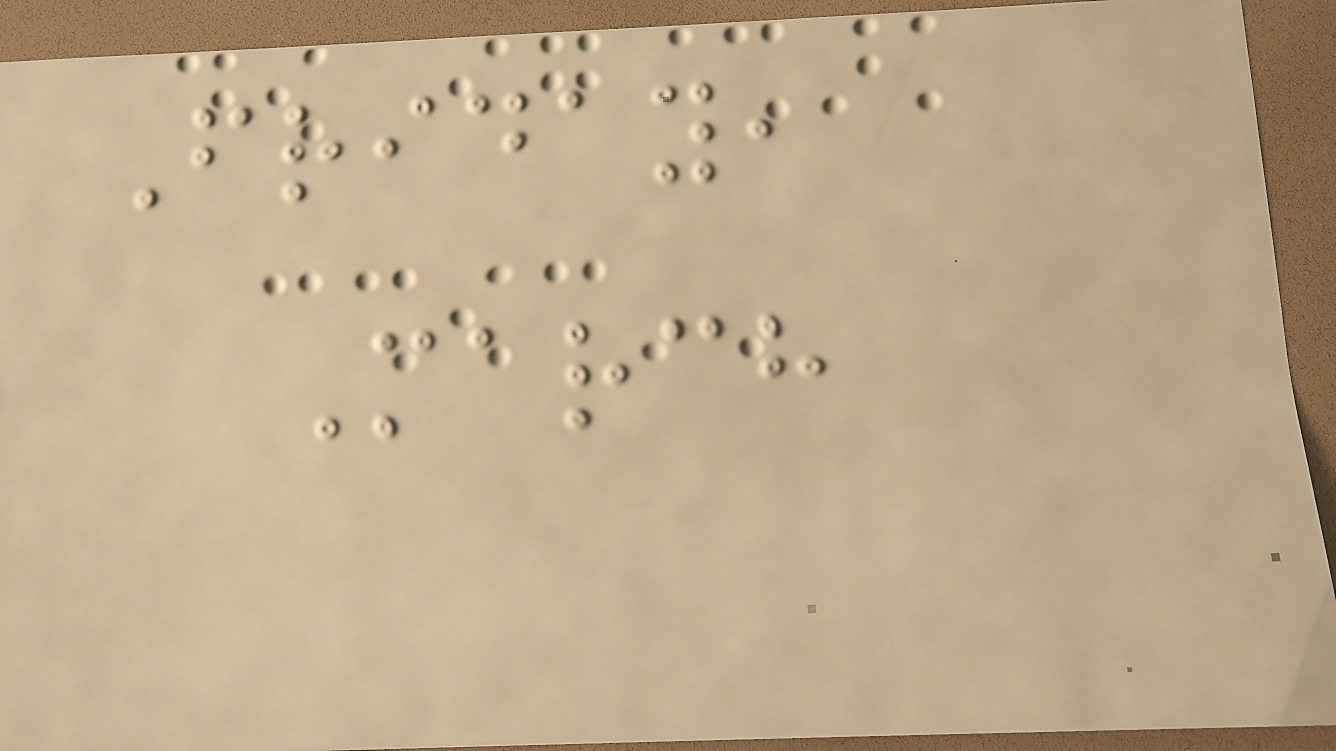Friday,
March
